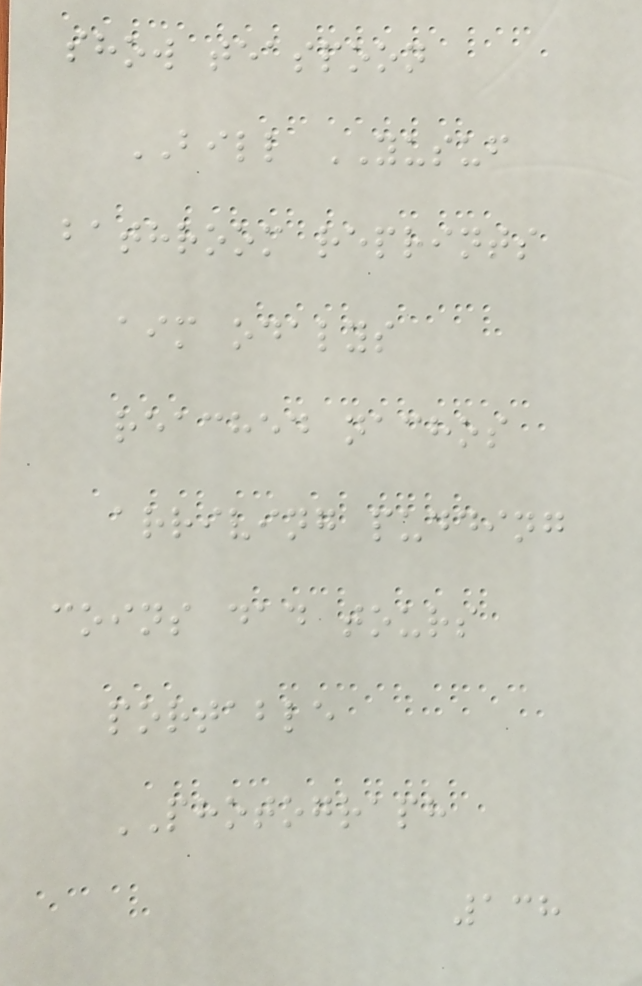show teaspoon
BILL YUSUF
bathroom reprints
aim odalys
reached nachos
arriving pudding
coins dad tours
portable
PHOTOGRAPH
138
